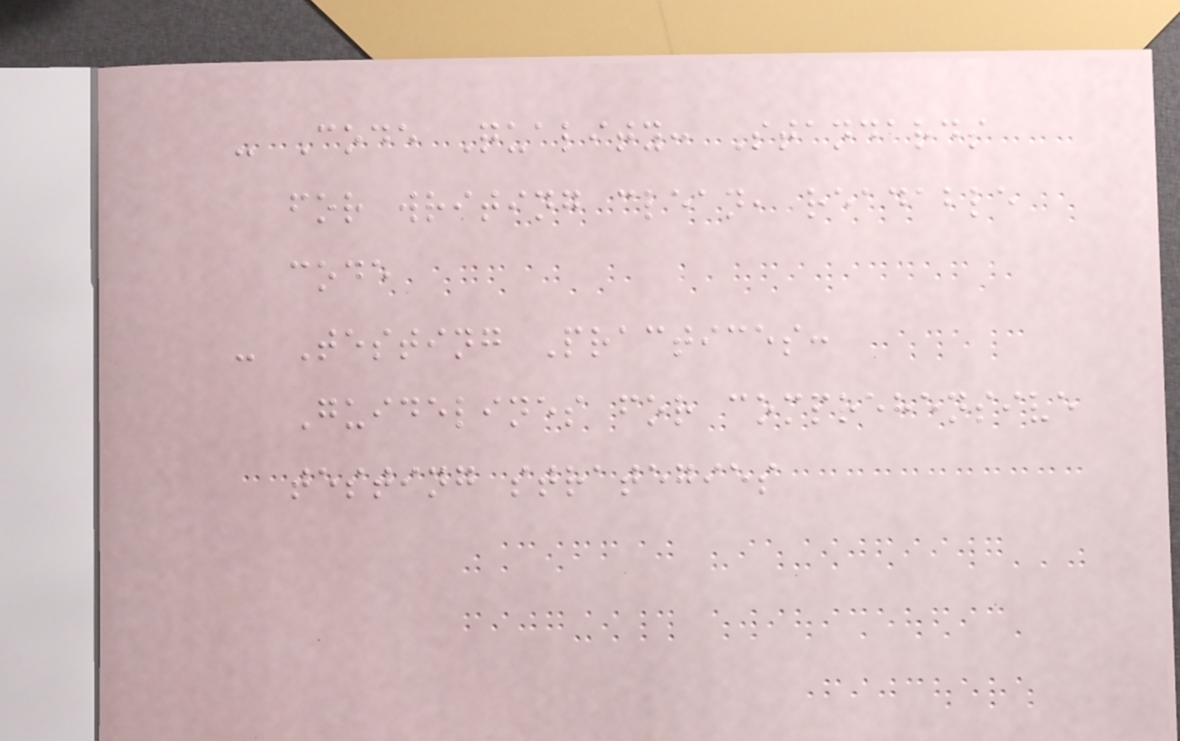- Code Quality: Standards
for writing clean, readable
code
- Testing Practices:
Guidelines for comprehensive
testing strategies
